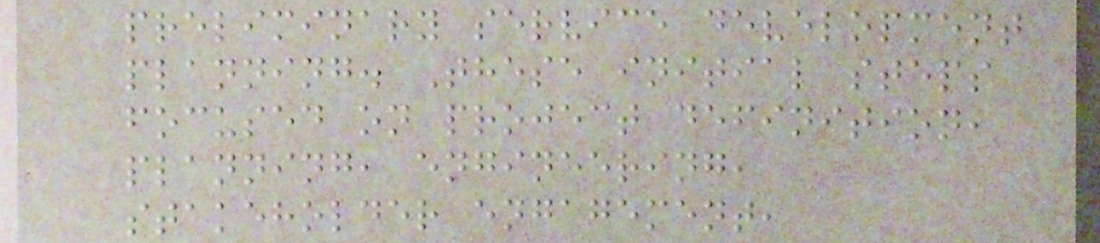preliminary service development
planning. These initial steps
focused on project definition,
planning, engineering,
stakeholder engagement,
